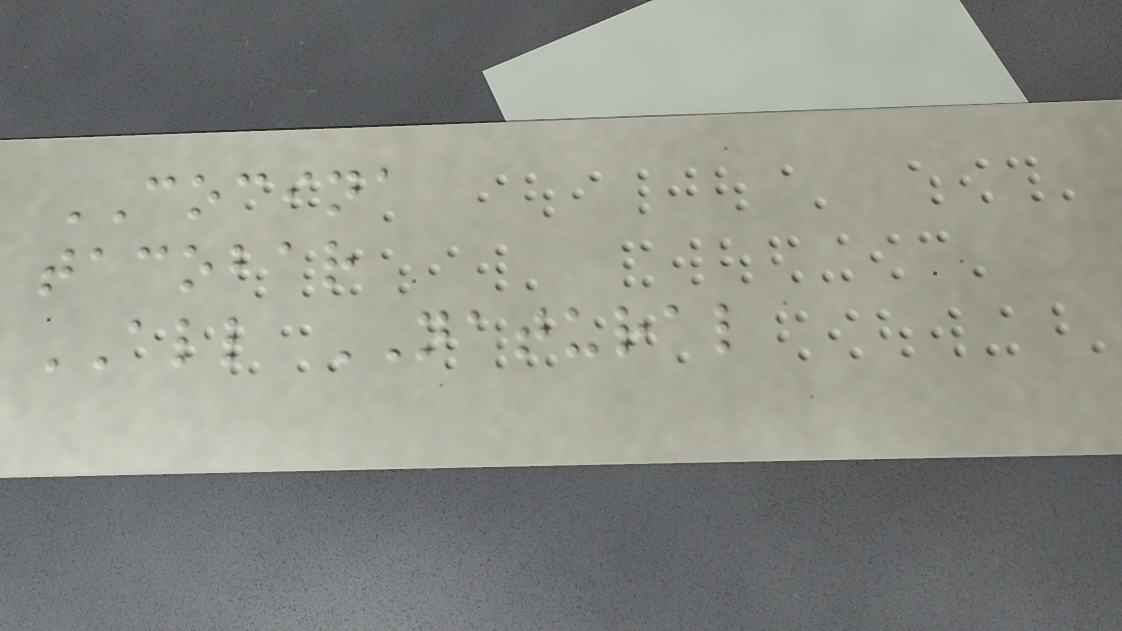COCINA
tacobar
ALL NATURAL
